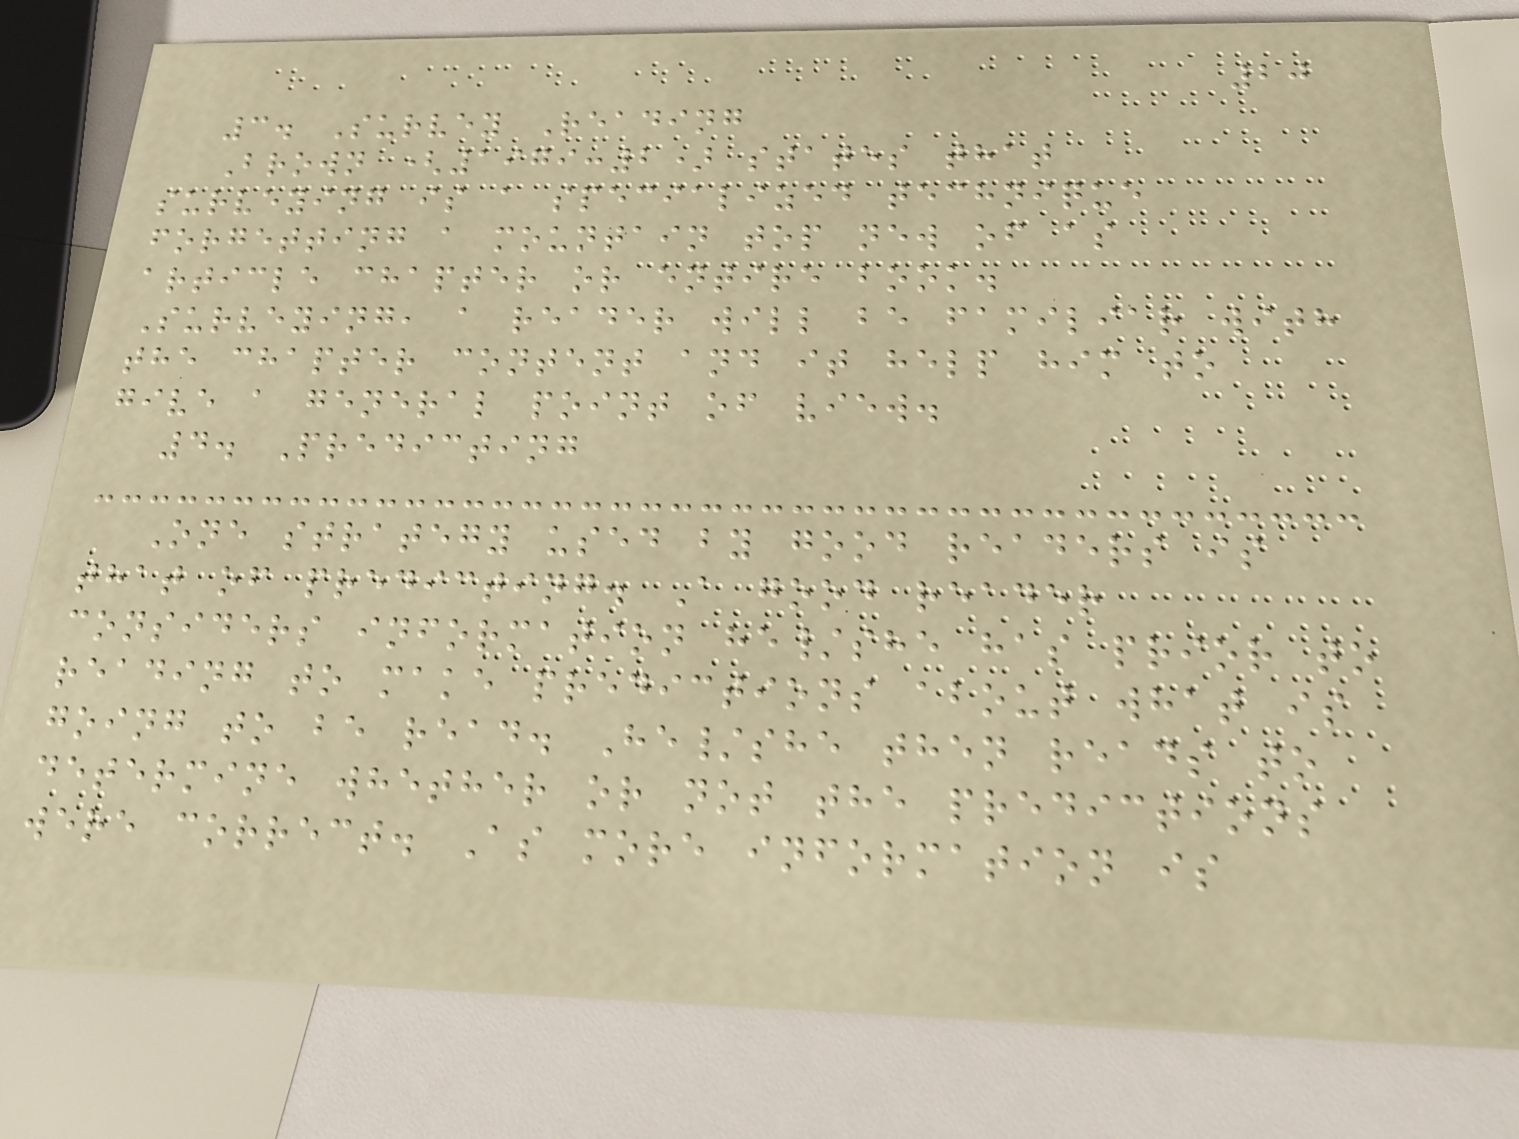20
3. Survey Reading
Brown (1979:2) states that
surveying is a specialized technique
forgetting a mountain top new of as
article chapter or entire book.
Surveying, a reader will be familiar with
the chapter content and it help him to
give a general point of view.
4. Predicting
One strategy used by good readers is
that of predicting. A good reader
considers information he/she has prior to
reading to make predictions about what is
going to be read. He/she then reads to
determine whether or not the predictions
were correct. As more information is
